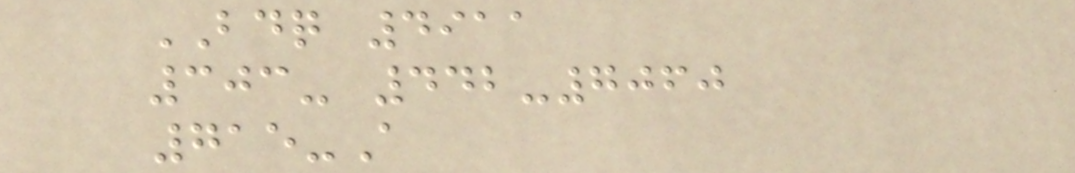BDQ 4911
303- 442-7060
715-A
